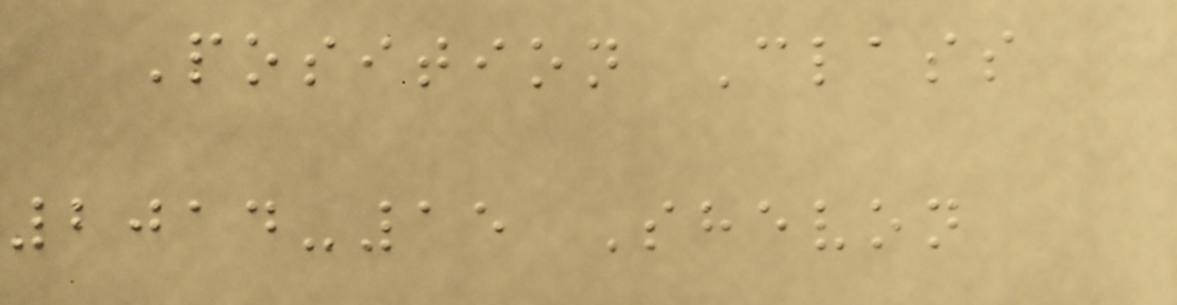Position Class
2014-15 Shevon
